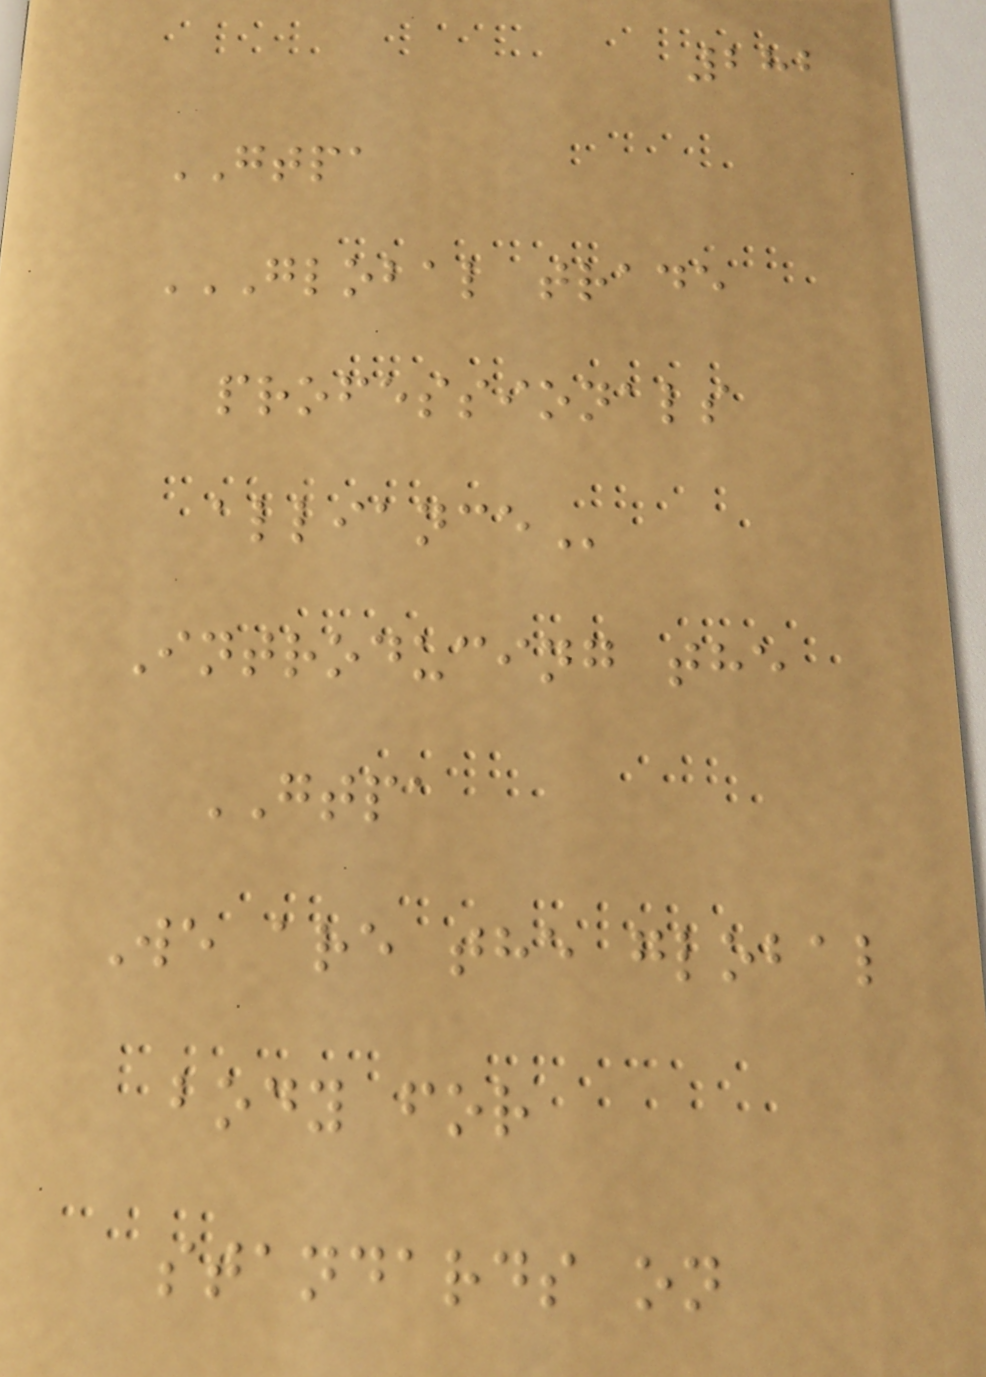282
GTPA
GLOBAL TRADE
PROFESSIONALS
ALLIANCE
Introducing the
GTPA
We are the global
body for
standards on
